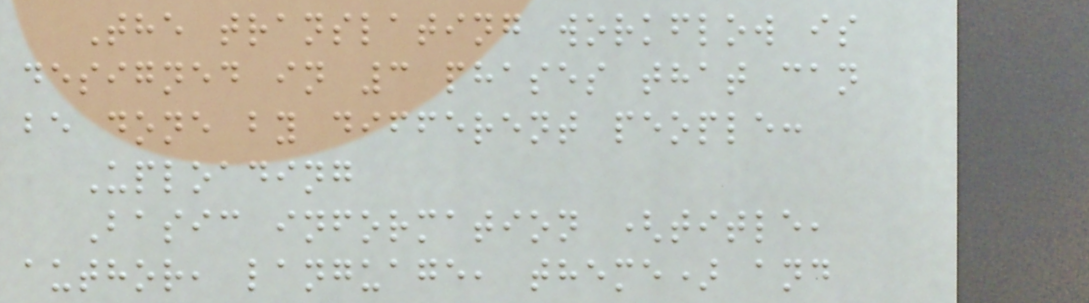The translating workflow is
designed in 3 phases that can
be done by different people:
Uploading
Basic information (title,
author, language, theme) and
